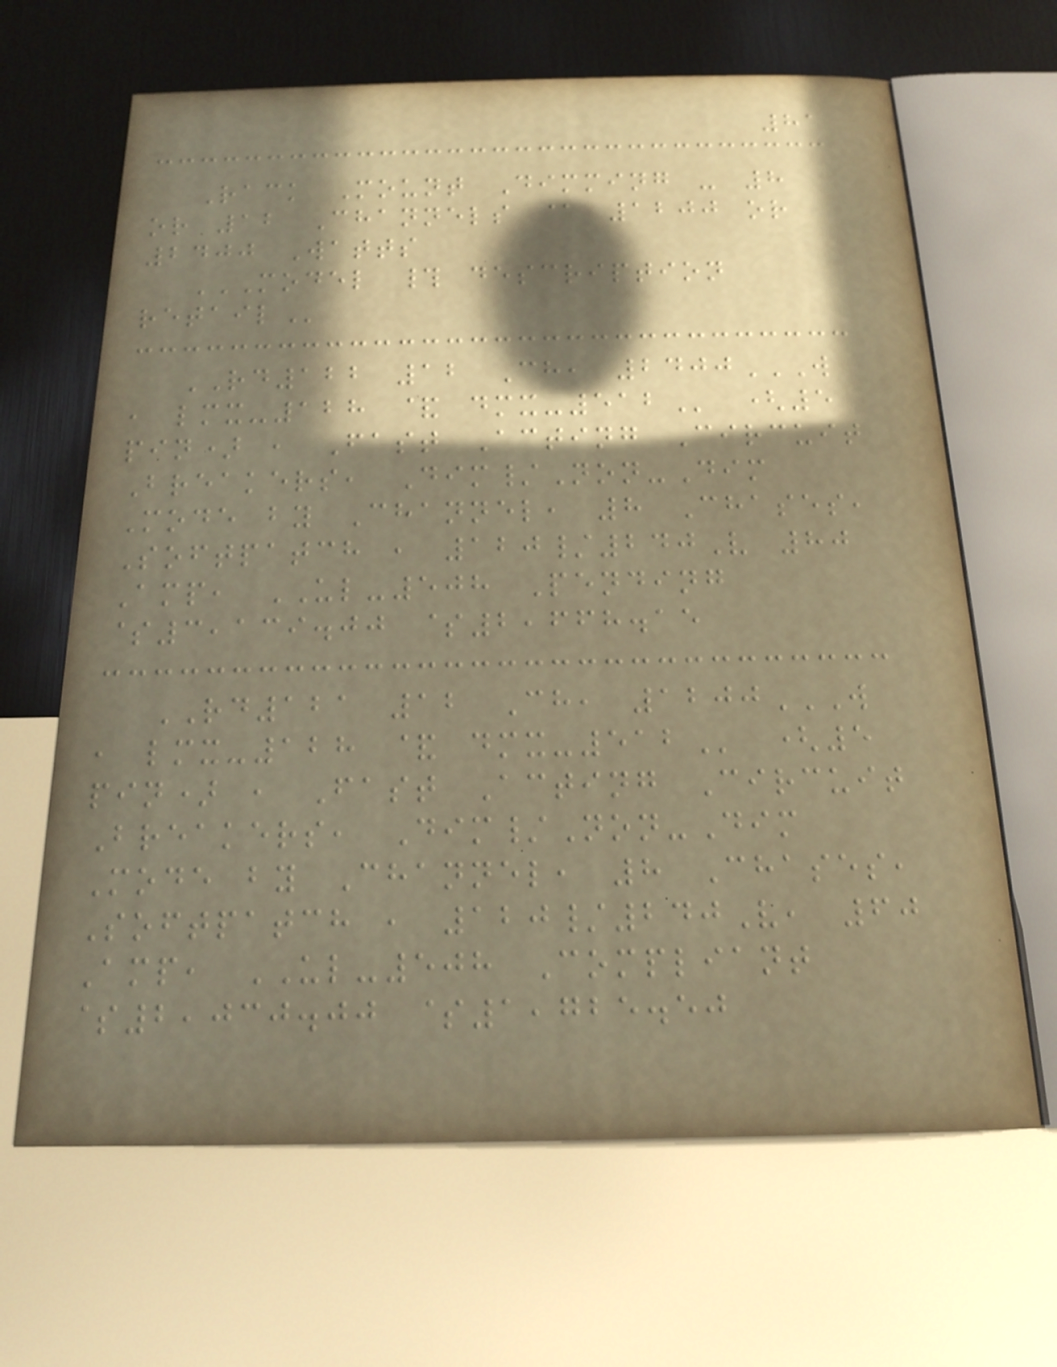81
Rack Mount Dimming - 8
or 12 Channels @ 1200 or
2400 Watts
MODEL # DESCRIPTION
RETAIL
RD122 12 Ch, 2400W
, LMX-128 & DMX-512 (5
pin) , Fast Acting Circuit
Breakers, Dim/Non-Dim
Mode by Channel, 8 Chases,
Softpatch , 120/240V 80
Amp, UL-508 Pending
$3,139.00 $2,668.15
RD121 12 Ch, 1200W
, LMX-128 & DMX-512 (5
pin) , Fast Acting Circuit
Breakers, Dim/Non-Dim
Mode by Channel, 8 Chases,
Softpatch , 120/240V, 60
Amp, UL-508 Compliant
$2,030.00 $1,725.50
